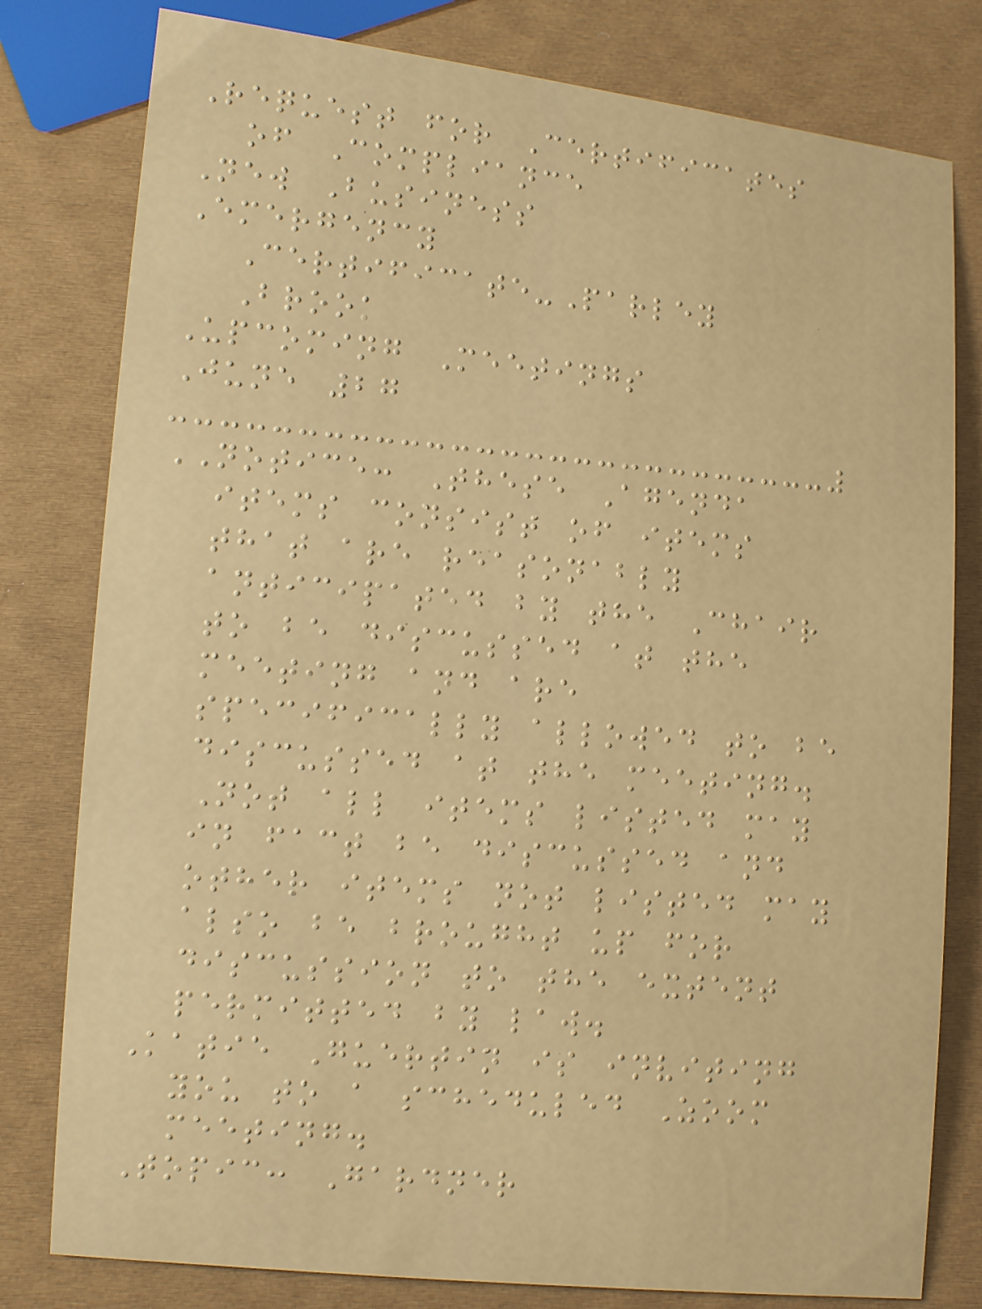Request for Certificates
of Compliance
New Business
Emergency
Certificate-Parley
Brook
Upcoming Meetings
June 27
NOTICE: These Agenda
items consist of items
that are reasonably
anticipated by the Chair
to be discussed at the
meeting and are
specifically allowed to be
discussed at the meeting.
Not all items listed may
in fact be discussed and
other items not listed may
also be brought up for
discussion to the extent
permitted by law.
Katie Guertin is inviting
you to a scheduled Zoom
meeting.
Topic: Gardner
